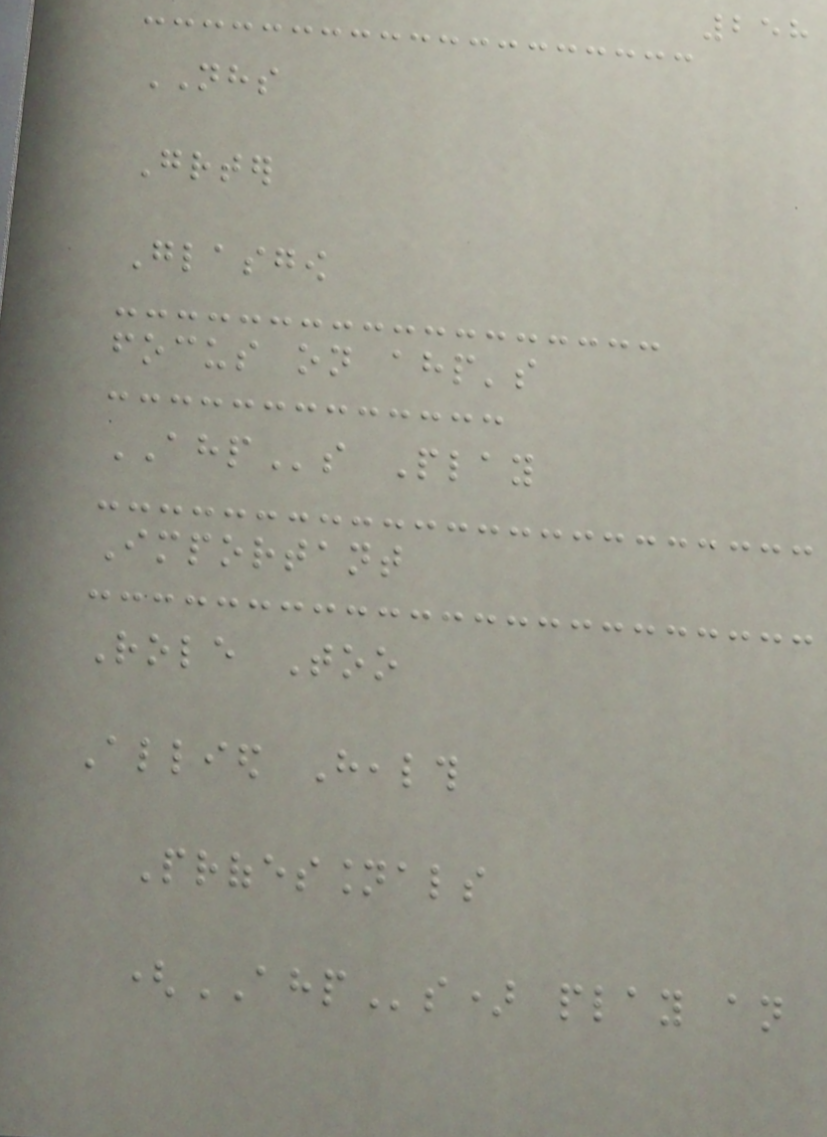258
NHS
Greater
Glasgow
focus on ahp's
AHPs Play
Important
Role Too
Allied Health
Professionals
(AHPs) play an
